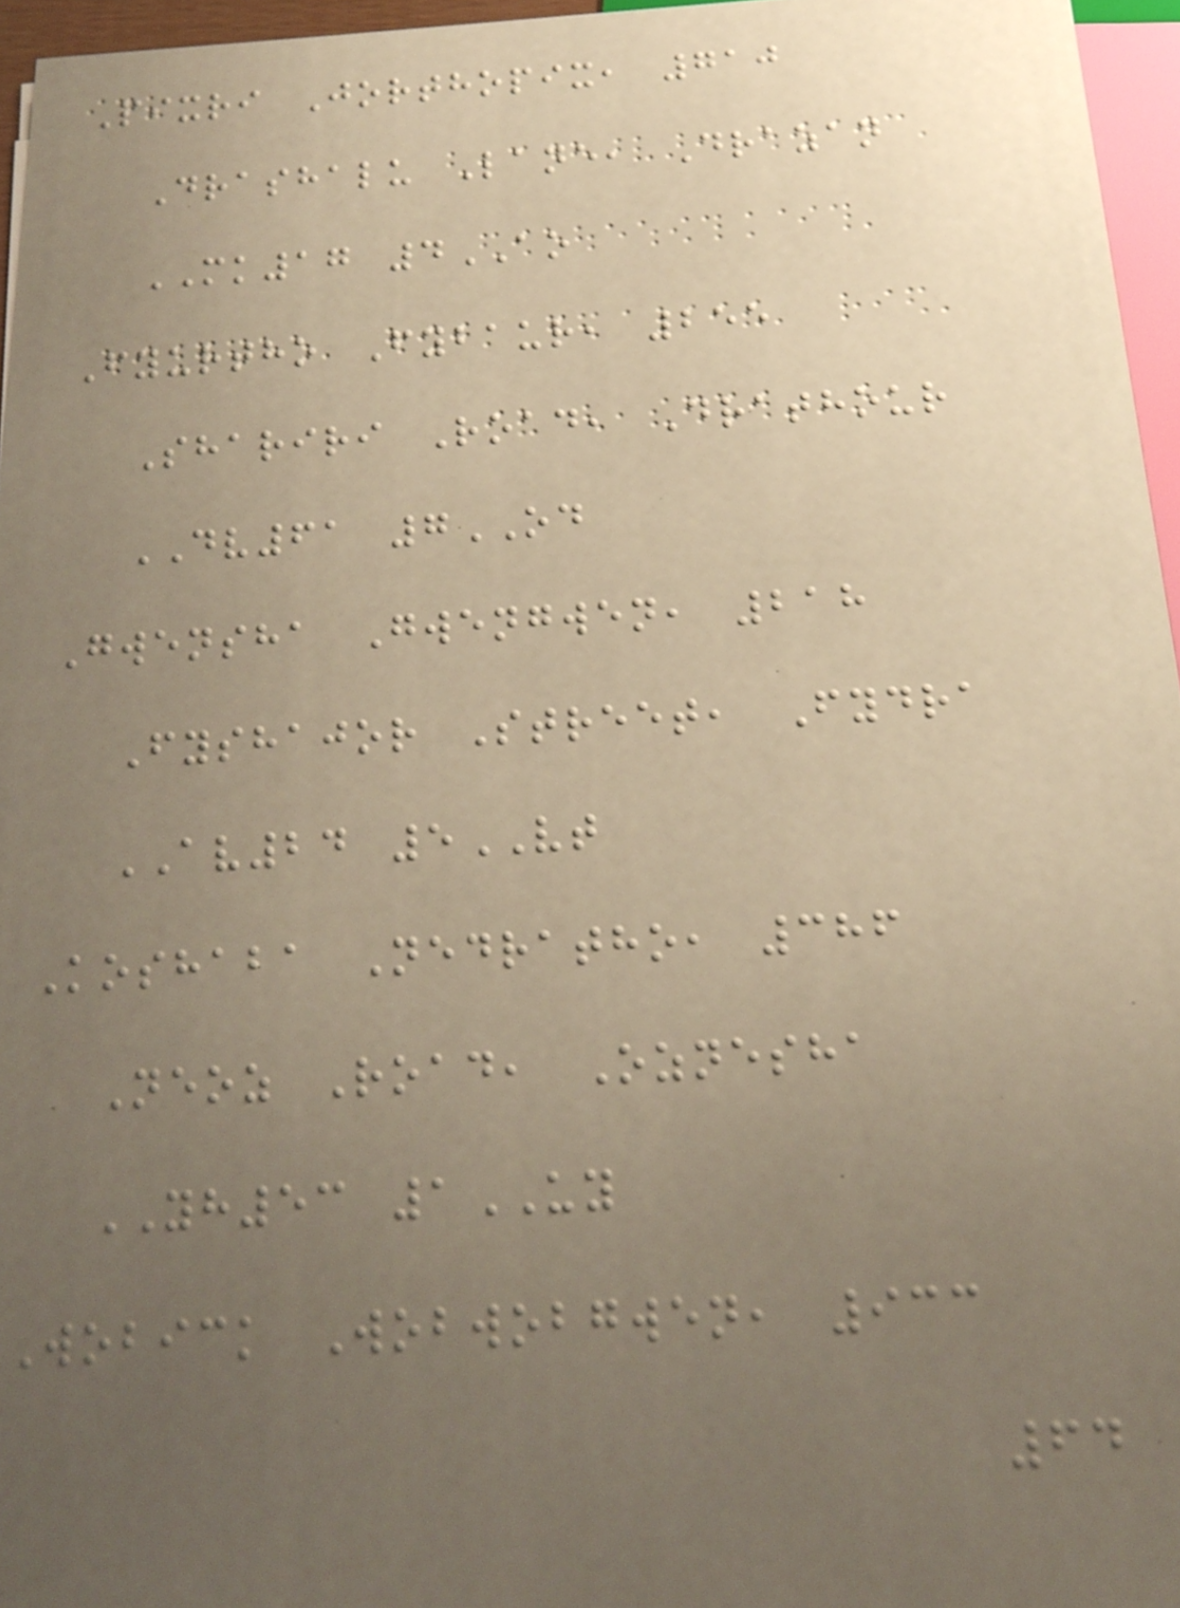Pixri Jorthopix, 710
Drashalu Lane, Drazan
MK17 4AO
Fyurtho Fybaur, 255
Shariri Road, Drathour
DV61 7OD
Gwensha Gwengwen, 218
Fyshajor Street, Fydra
AV24 5VT
Koshaba Nedratho, 386
Neoz Road, Oznesha
YH53 1UY
Wobick Wobwobgwen, 933
64
